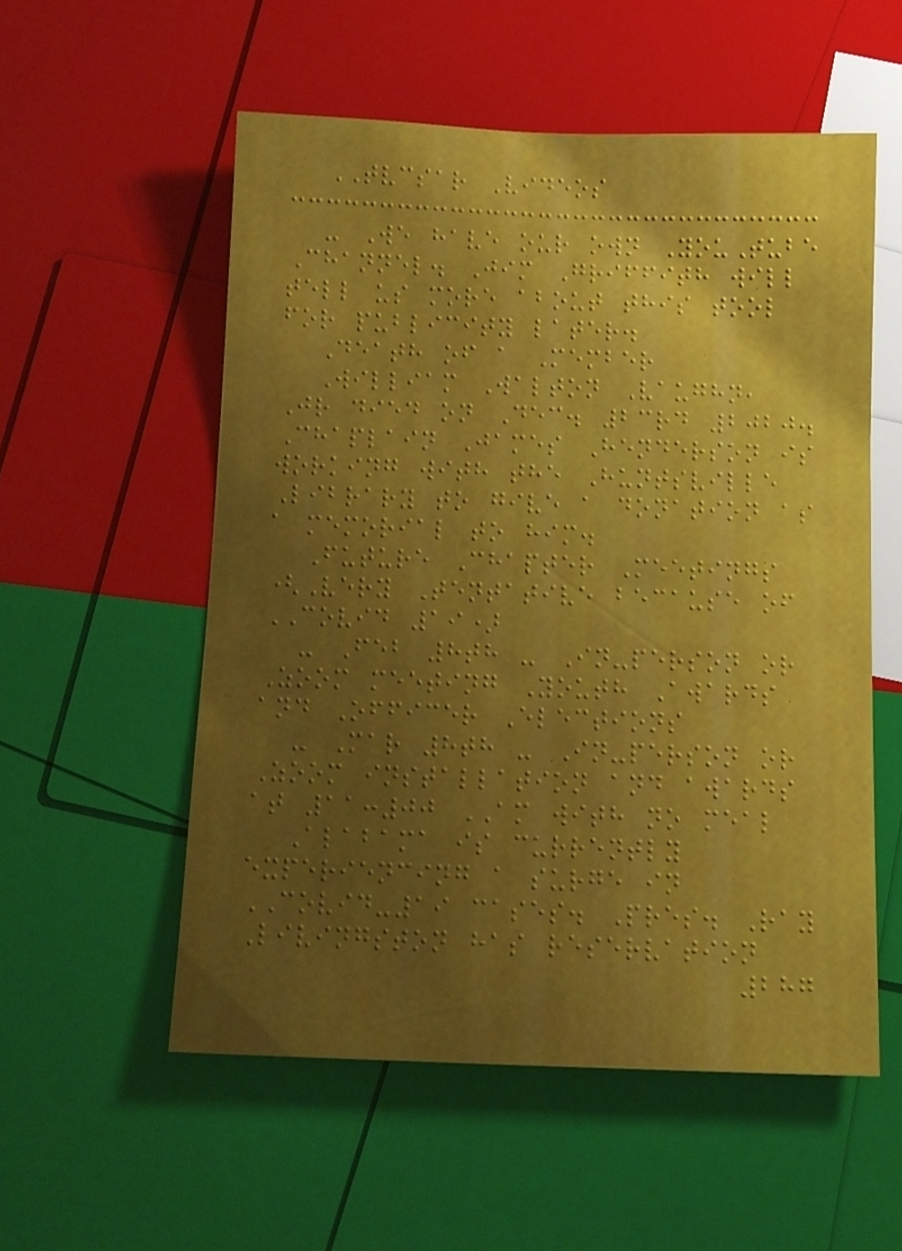TVCSAR Videos
- We have our own YouTube
Channel. Jim Griffith will
tell us more about this tool
for publicity later.
Death of a Member
William Walton Vaughn,
Jr died on Dec. 23rd 2020.
Chaplain James Henderson is
working with the Huntsville
Library to give a donation as
a memorial to him.
Future Chapter Meetings
(Very Tentative because of
COVID 19)
- Feb 8th - In-person or
Zoom meeting Youth Awards
and Officer Elections
- Mar 8th - In-person or
Zoom installation and awards
at 11:00 AM with no meal
Alabama is currently
experiencing a surge in
COVID-19 cases. Pres. Ray
Livingston has reservation
287
